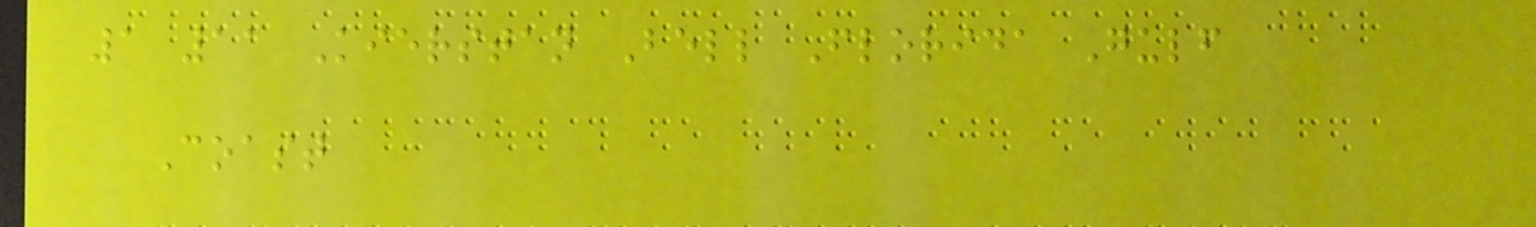1 11 Kierstan Bell Florida Gulf
Coast
